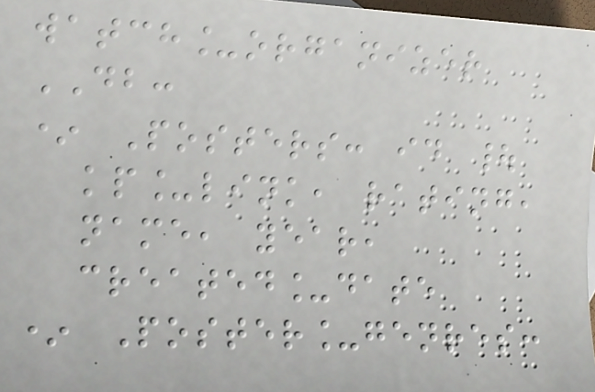watch_organizer
DB:
* Posters: id |
kp_link, rating,
name, year,
created_date
* Poster_genres:
